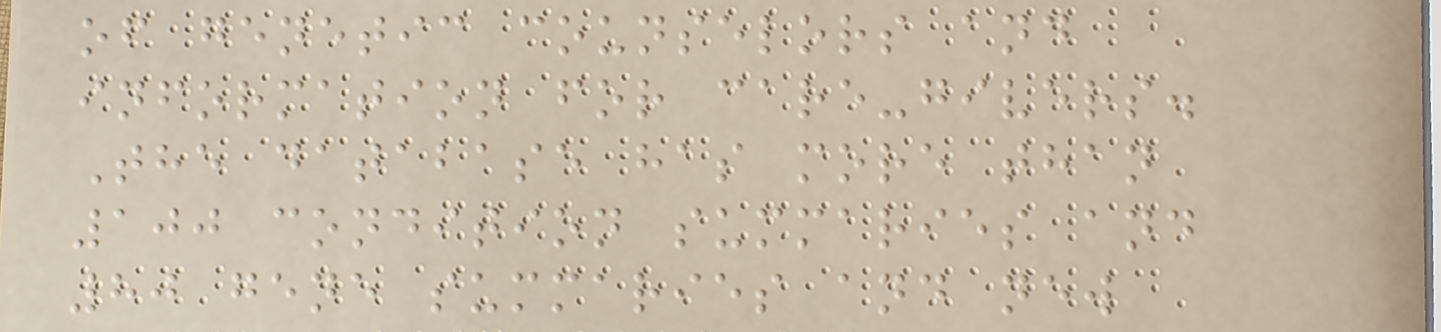of genetic counselors and
information for care-givers.
The database has more than
100 condition summaries and
80 gene summaries and new
